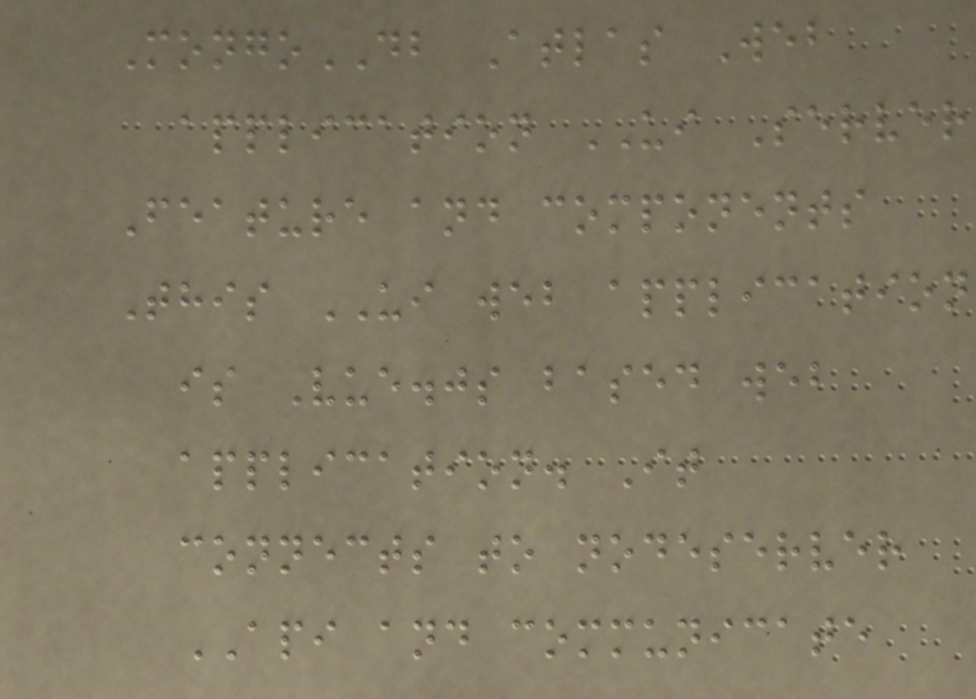MongoDB Atlas Web
application UI Server
Feature and components
This UI web application
is Vue.js based web
application. It
connects to nodeserver
API and communicate
